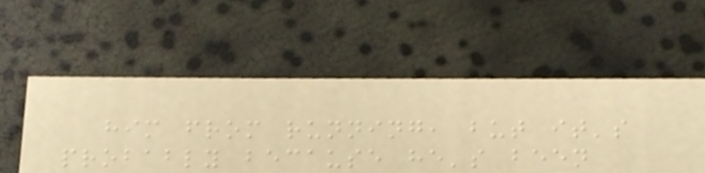him from running, but it's
probably because he's been
